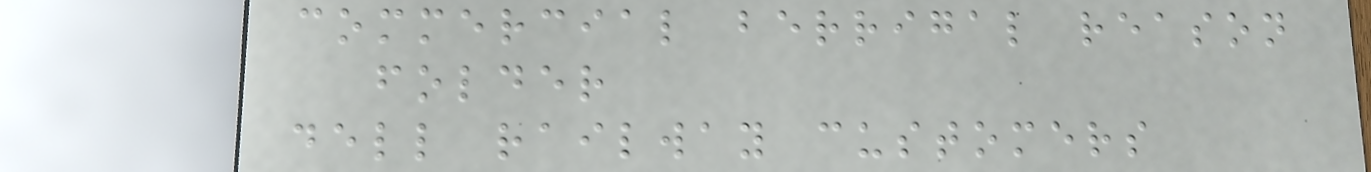commercial berrigal reason
folder
dell railway customers
